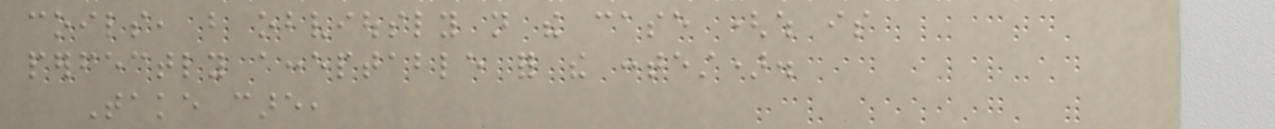coils, but obviously not the case (which is
perfectly acceptable for the contest).
Take care,
